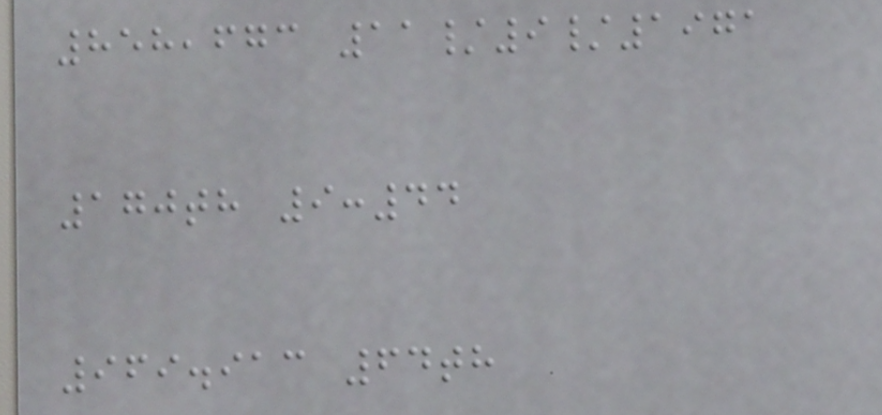858,673 11/9/1971
170th 9:44
969.913 64th
